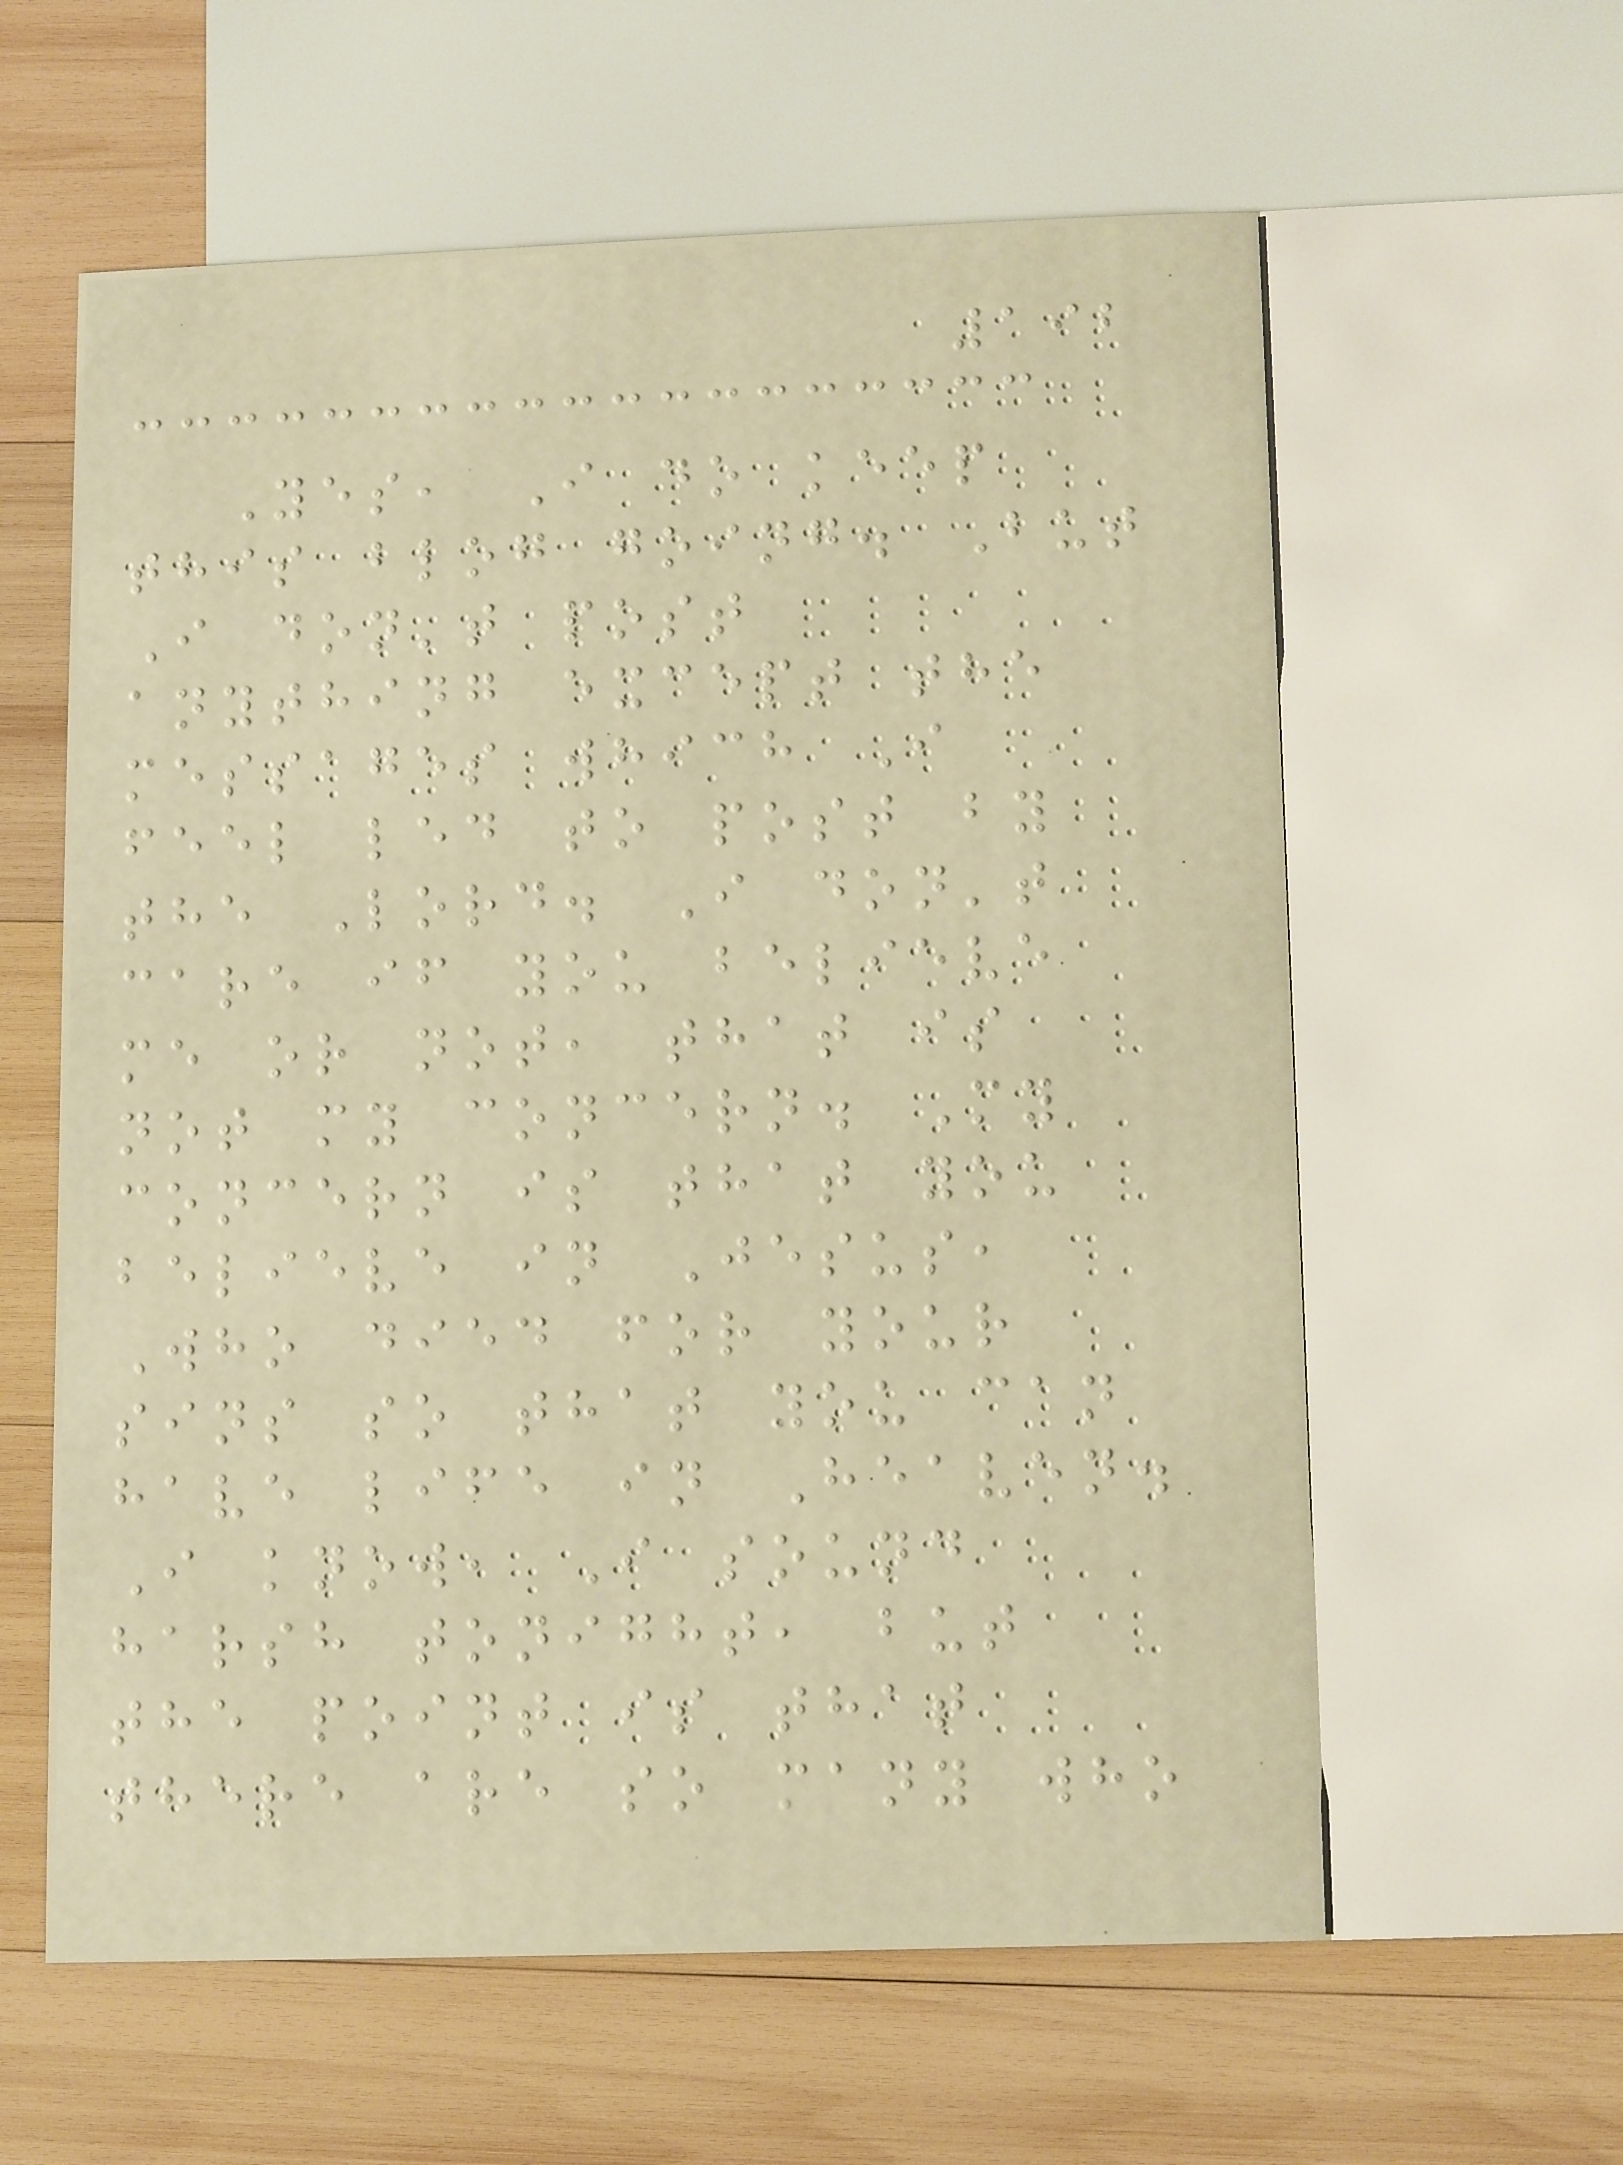192
Yes, I do keep
this blog going. But
I don't post
anything except the
messages which I
feel led to post by
the Lord. I don't
care if you believe
me or not, that is
not my concern. My
concern is that you
believe in Jesus,
Who died for your
sins so that you can
have life in Heaven.
I know, I sound
harsh tonight, but
the point is that
there are so many who
